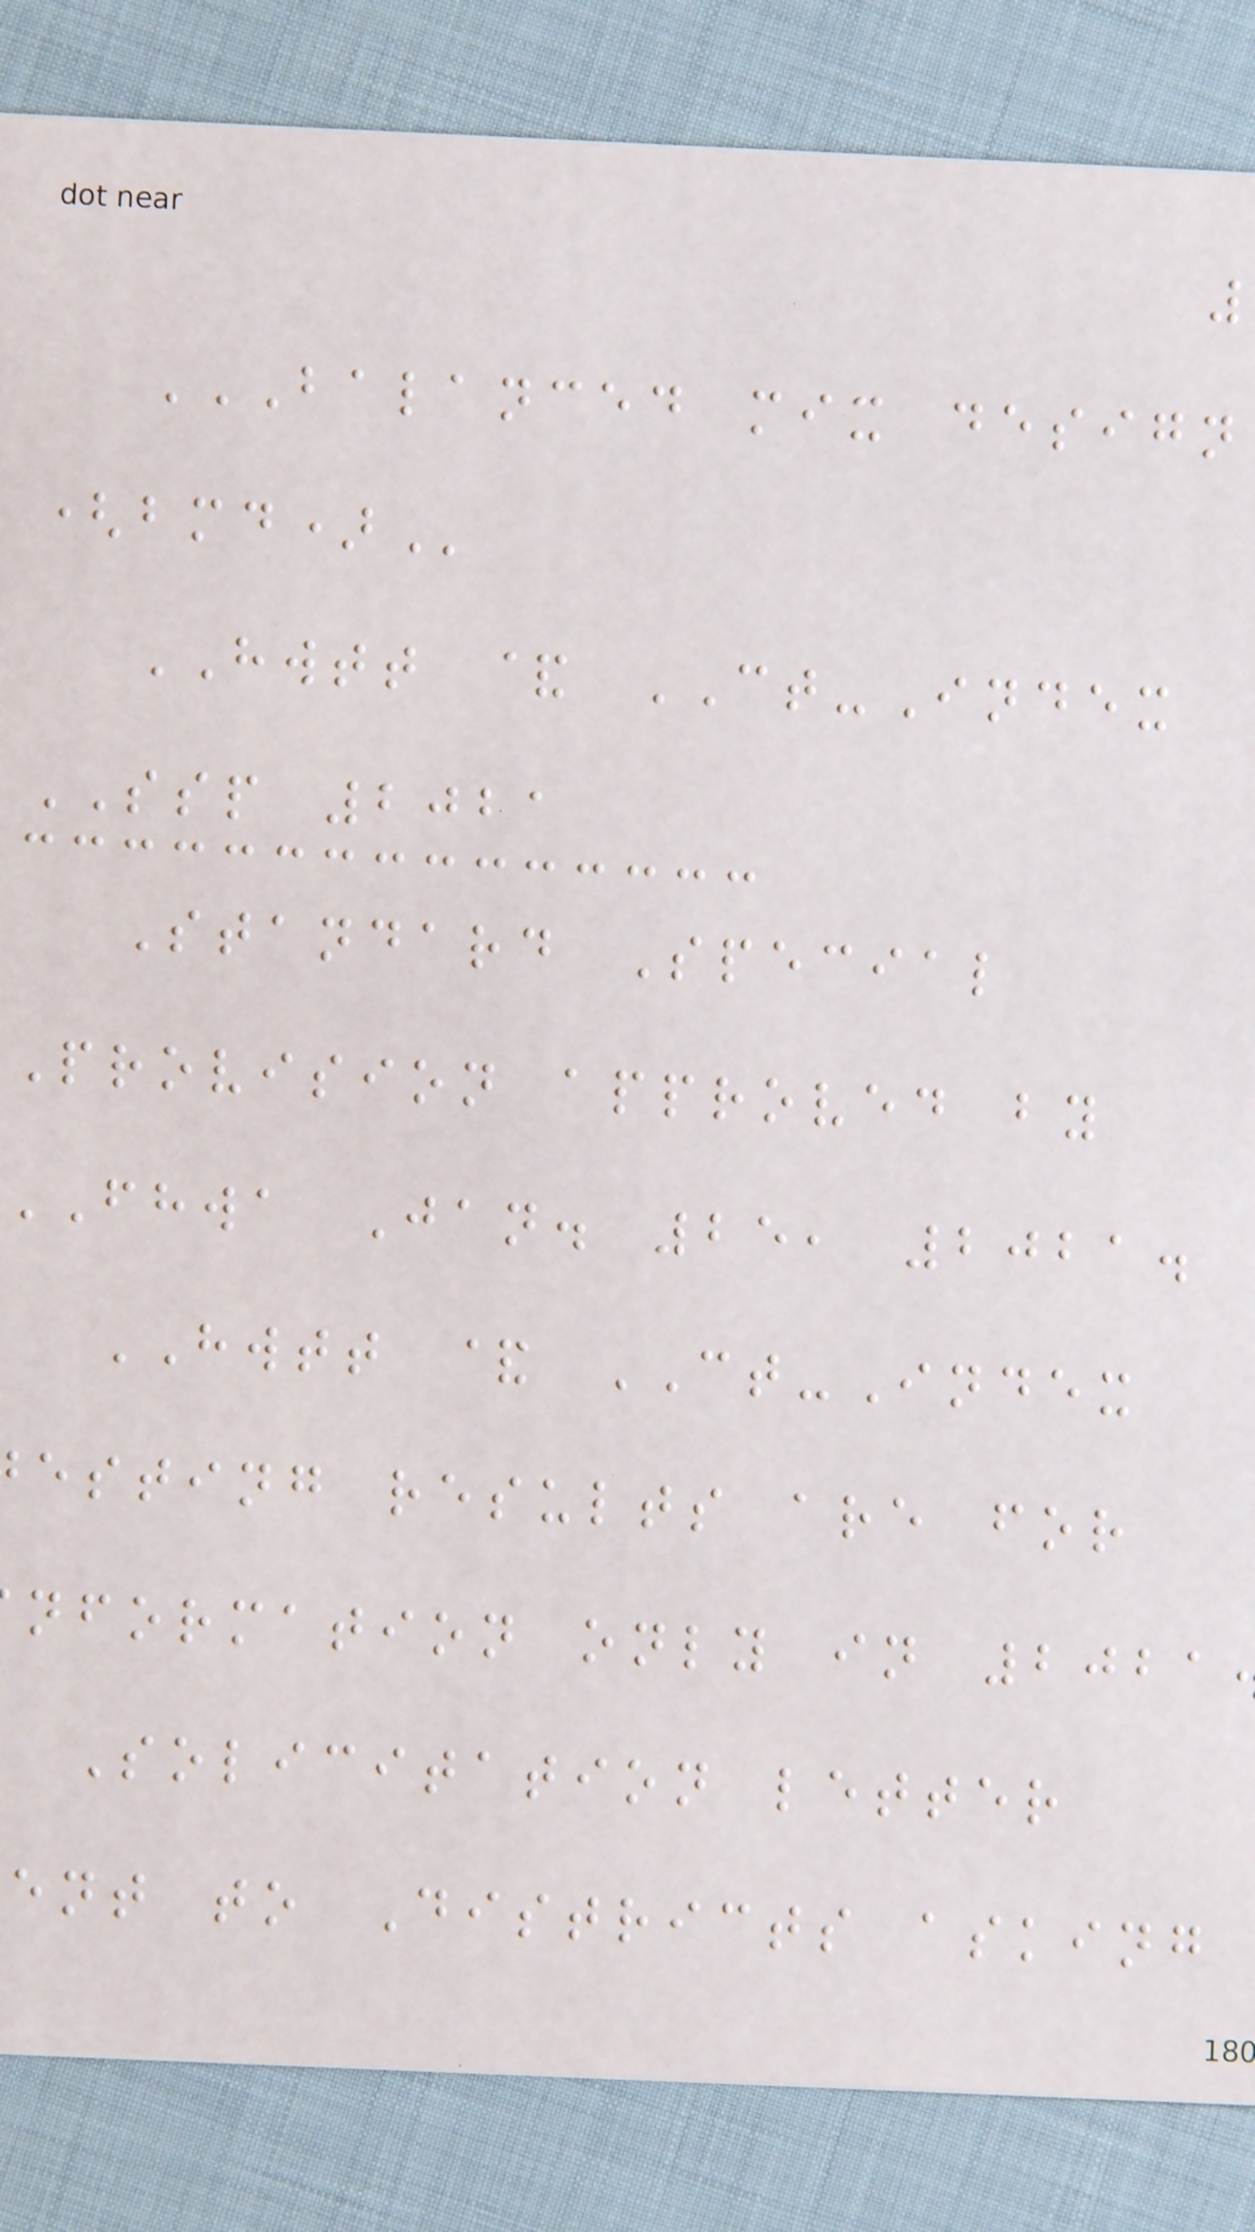BALANCED MIX DESIGN
HWTT & CT-Index
SSP 2021
Standard Special
Provision approved by
FHWA Jan. 25, 2021.
HWTT & CT-Index
esting results are for
nformation only in 2021
Solicitation letter
ent to Districts asking
